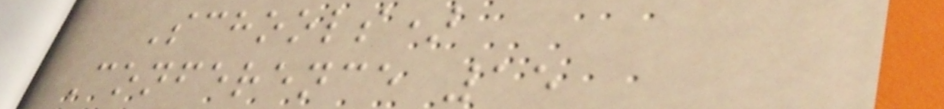Schools)
Conference 15
